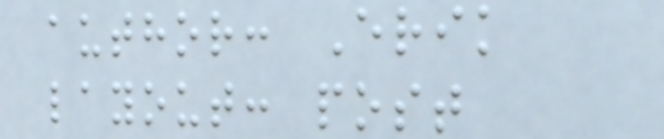author: Erik
layout: post
